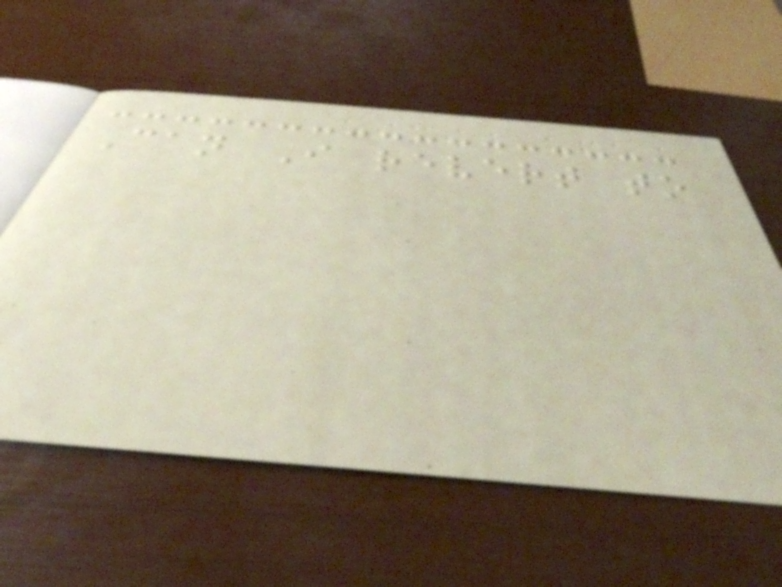Can I revert to
